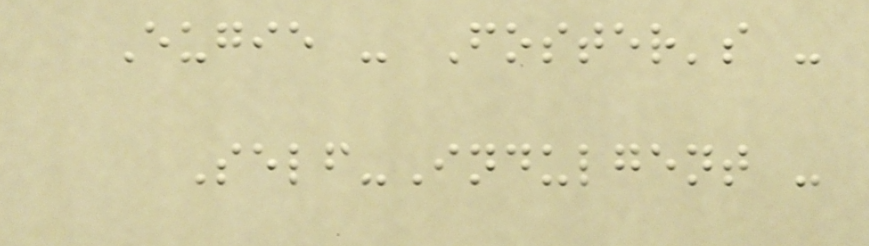Eugie - Foster's -
Self-Indulgent -
